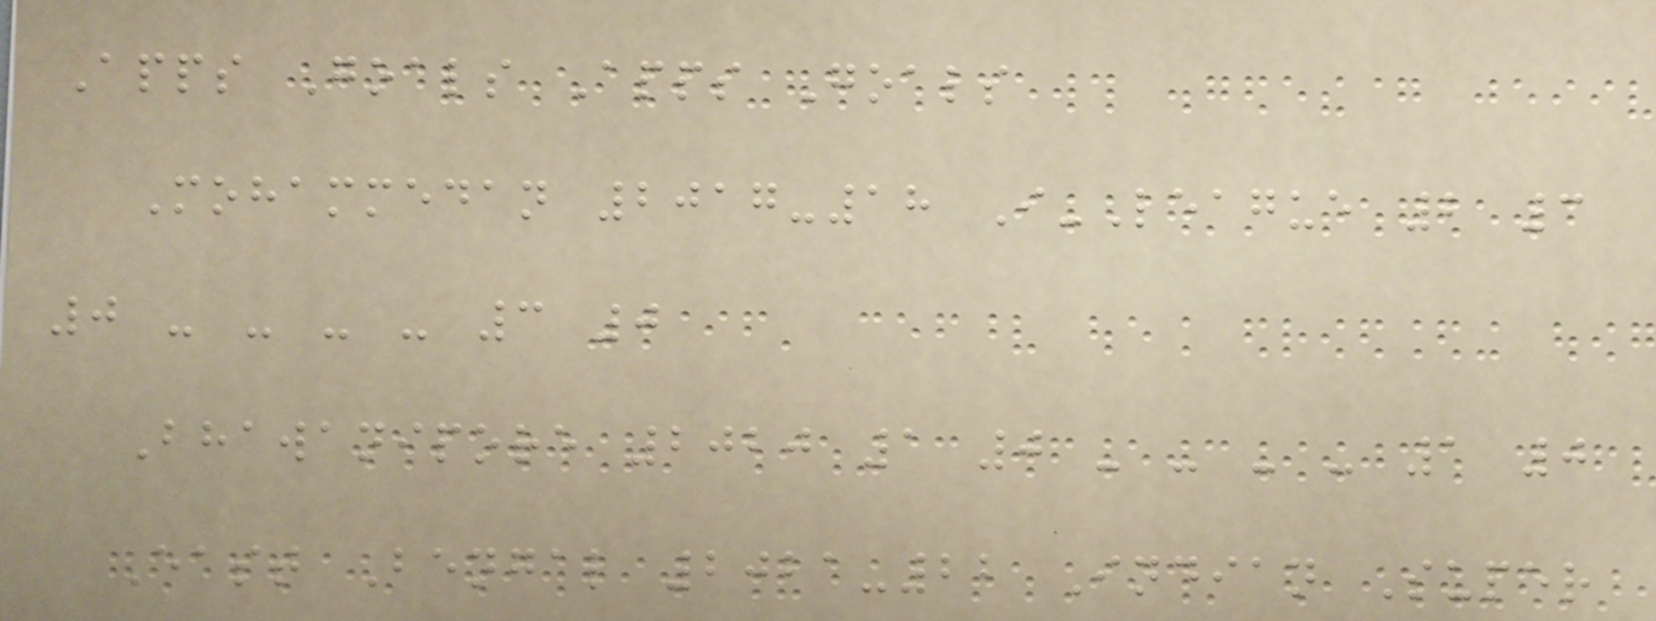Apps Goals Apps Goals
Mohammedan 2017-18 I-League 2 3
0 - - - - 3 0
Bhawanipore 2020 1 0 - - - - 1 0
East Bengal 2021-22 Indian Super
